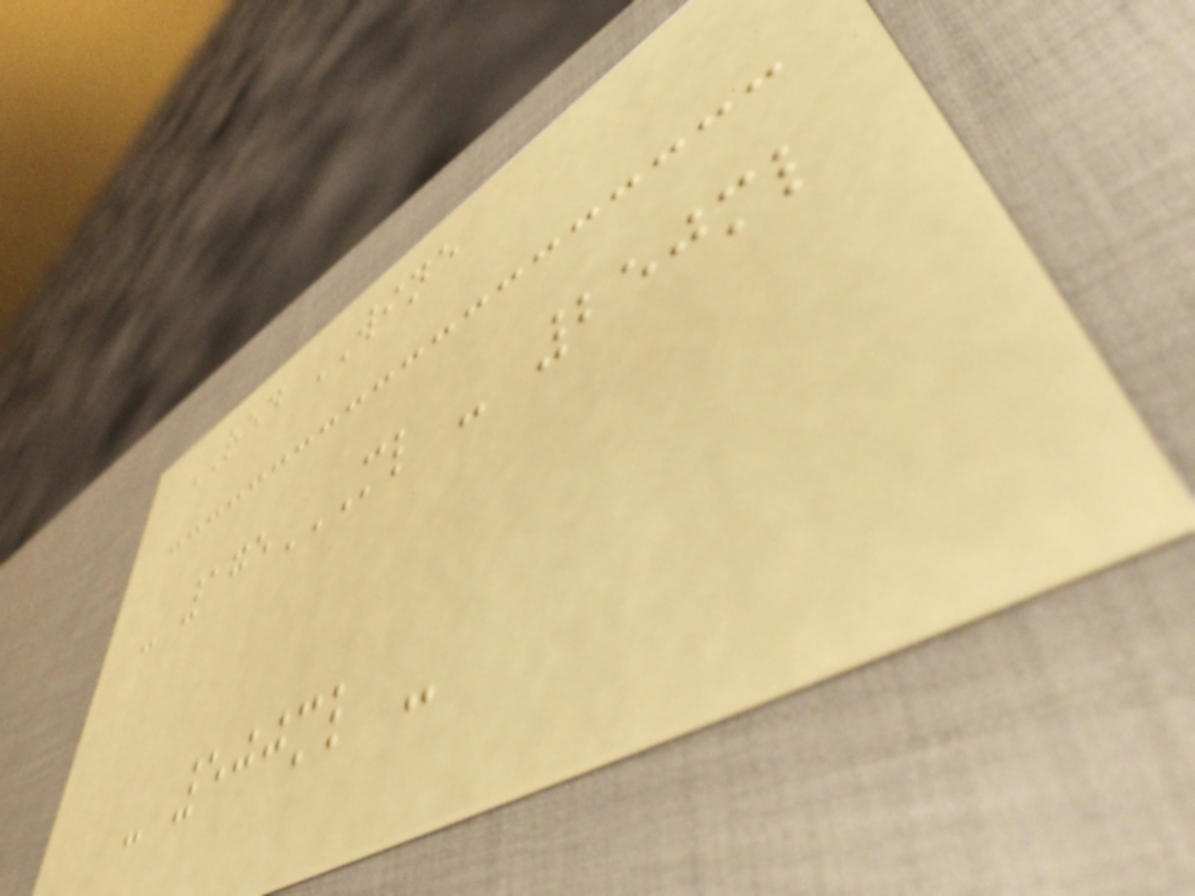RED WINE
- 175ML - 250ML
- 500ML -
